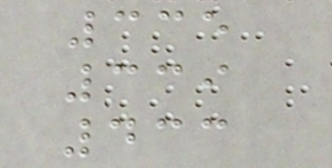335
339
433
